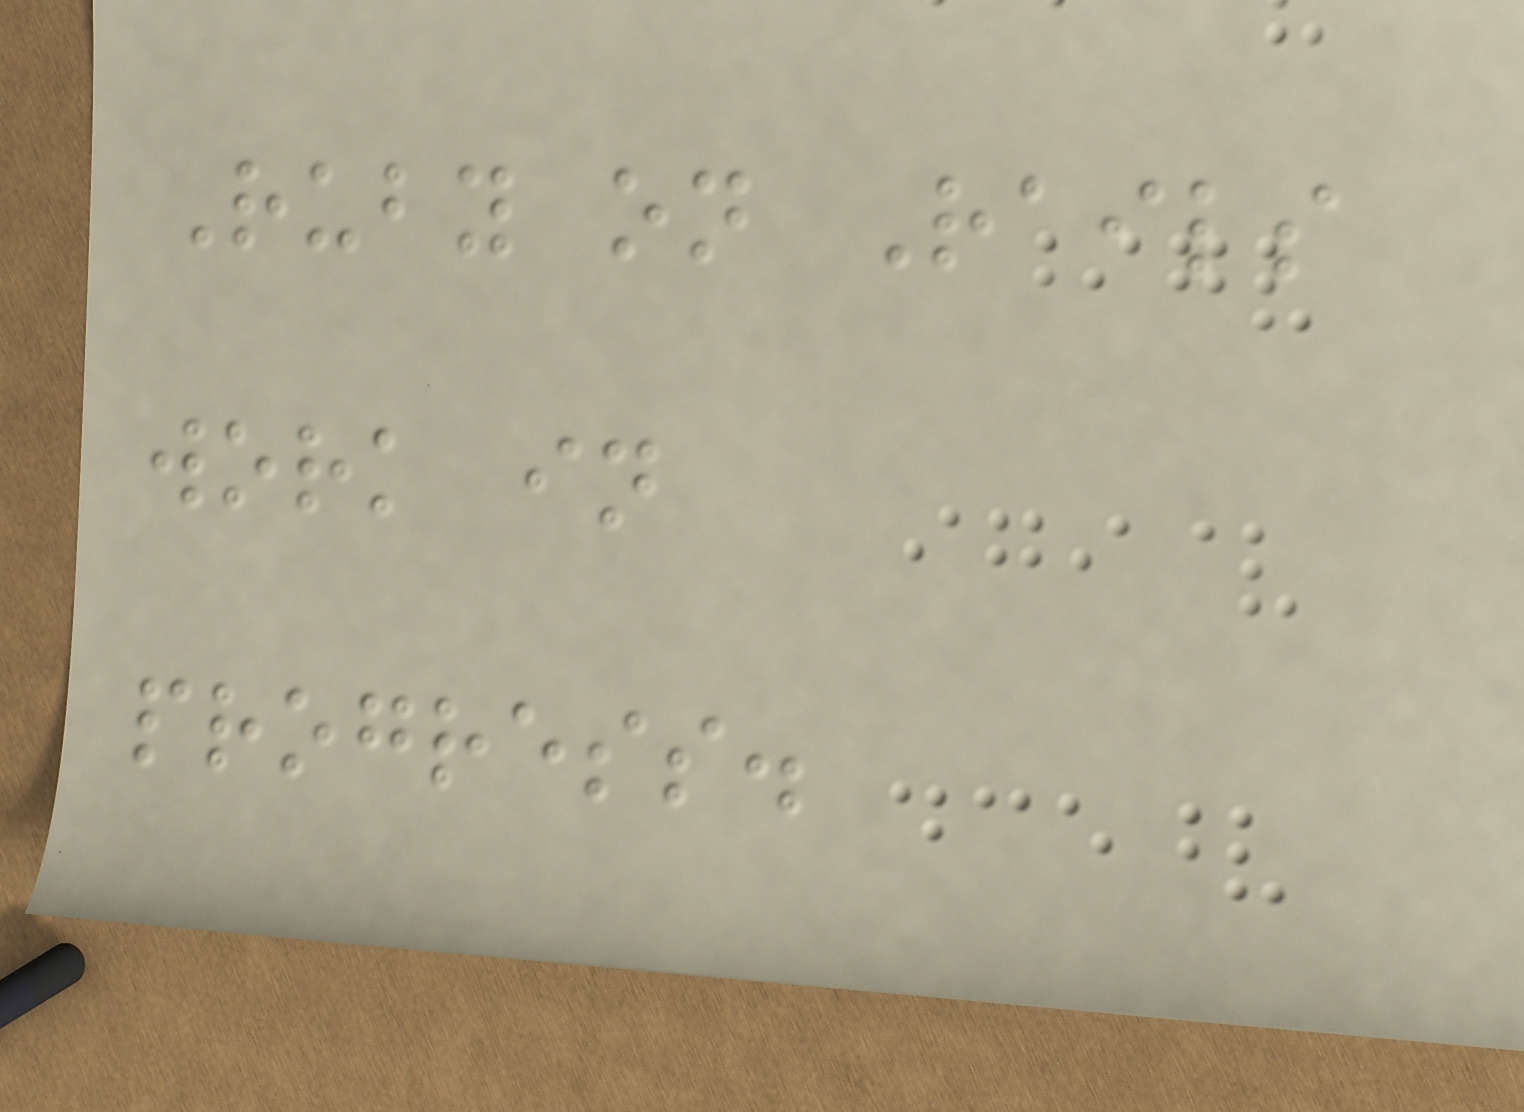Ruby on Rails
work in
progress.
